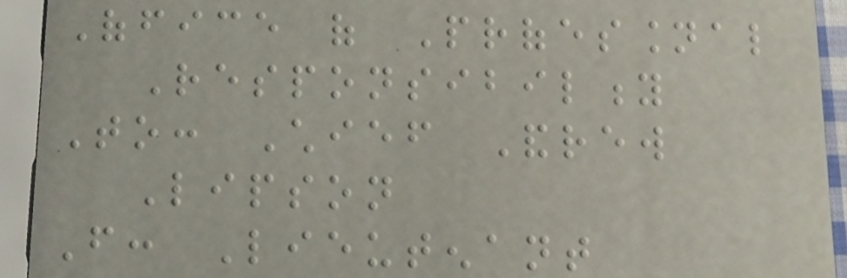Office of Professional
Responsibility
To: Chief Andrew
Lipson
From: Lieutenant
